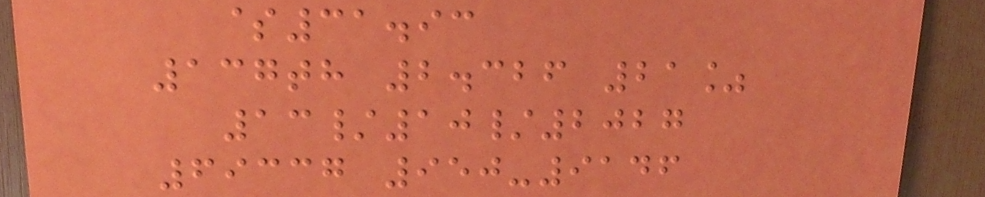$31.93
137th 2.326 21%
13/10/2027
69337 950-9146
